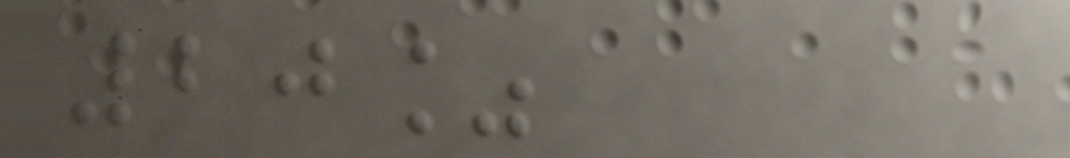20%
